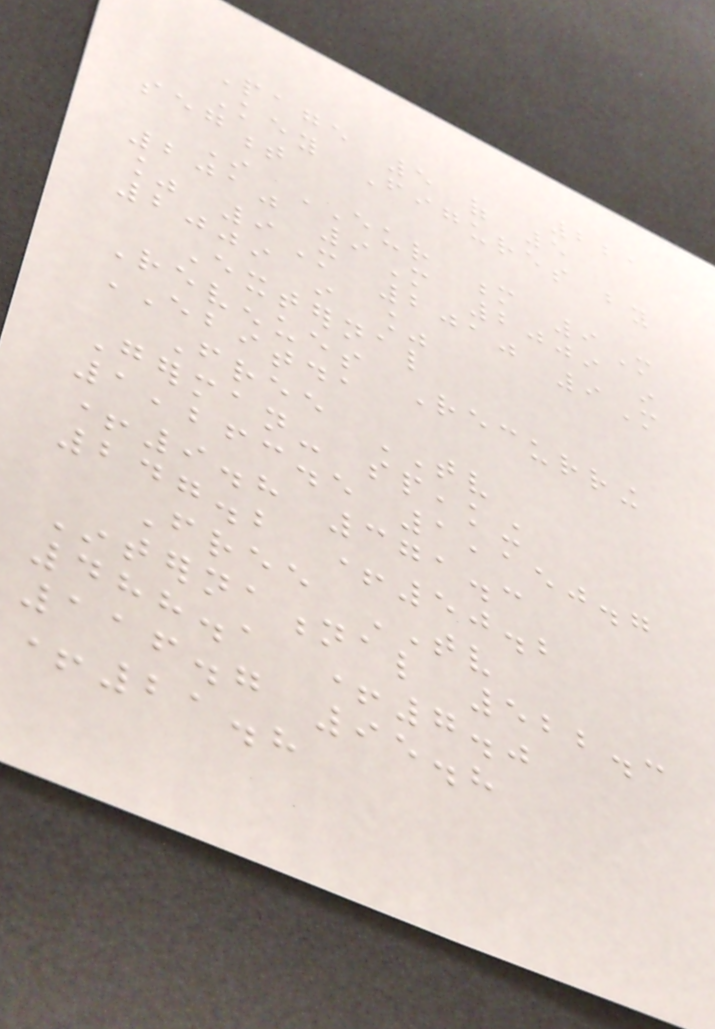221
Page 5 of 5
Key Figures by
segment
In EUR m 9M
2010 9M 2009 in
% 9M 2010 9M
2009 in %
External
Revenues Recurring
EBITDA
Free TV
German- speaking
1,263.5 1,150.7
+9.8 371.3
247.2 +50.2
Free TV
International 522.3
488.1 +7.0
116.7 95.8
+21.8
